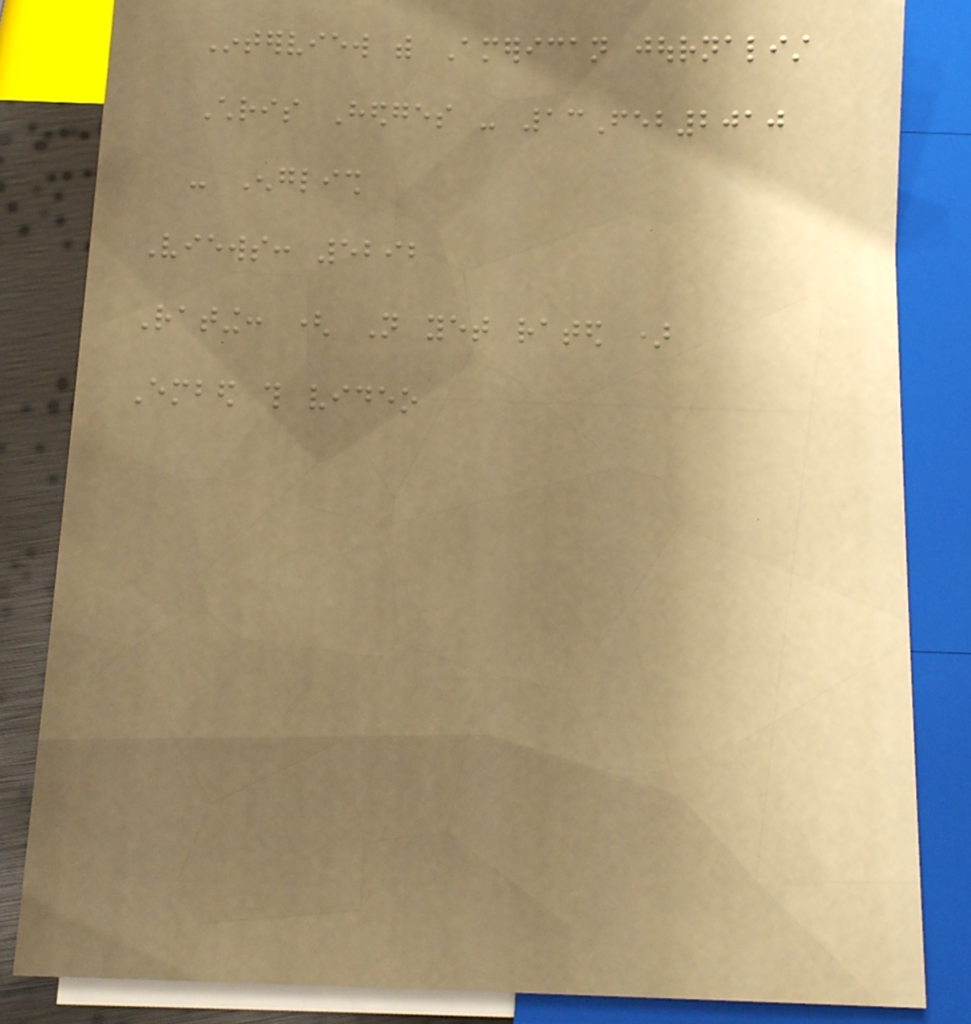Interview with American journalist
Chris Hedges - 13Feb2010
- English
Views: 5292
Rating: ( Not yet rated )
Embed this video
